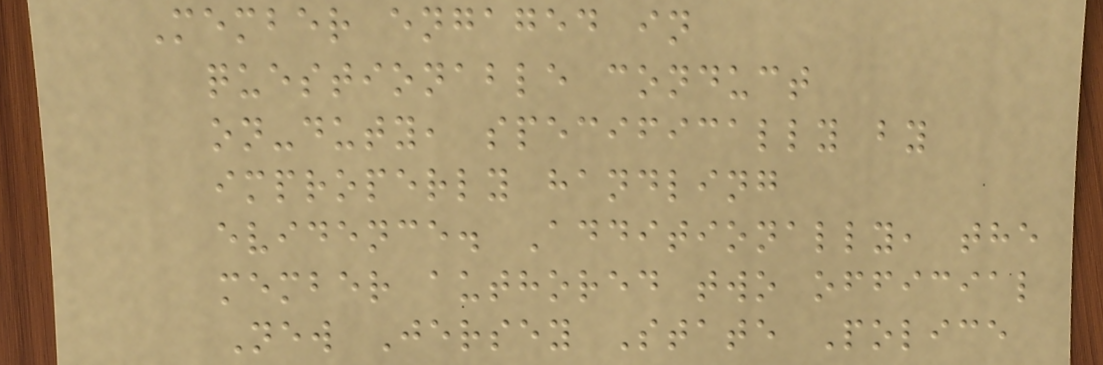Member engaged in
questionable conduct
on-duty, specifically by
improperly handling
evidence. Additionally, the
member authored two official
New Jersey State Police
